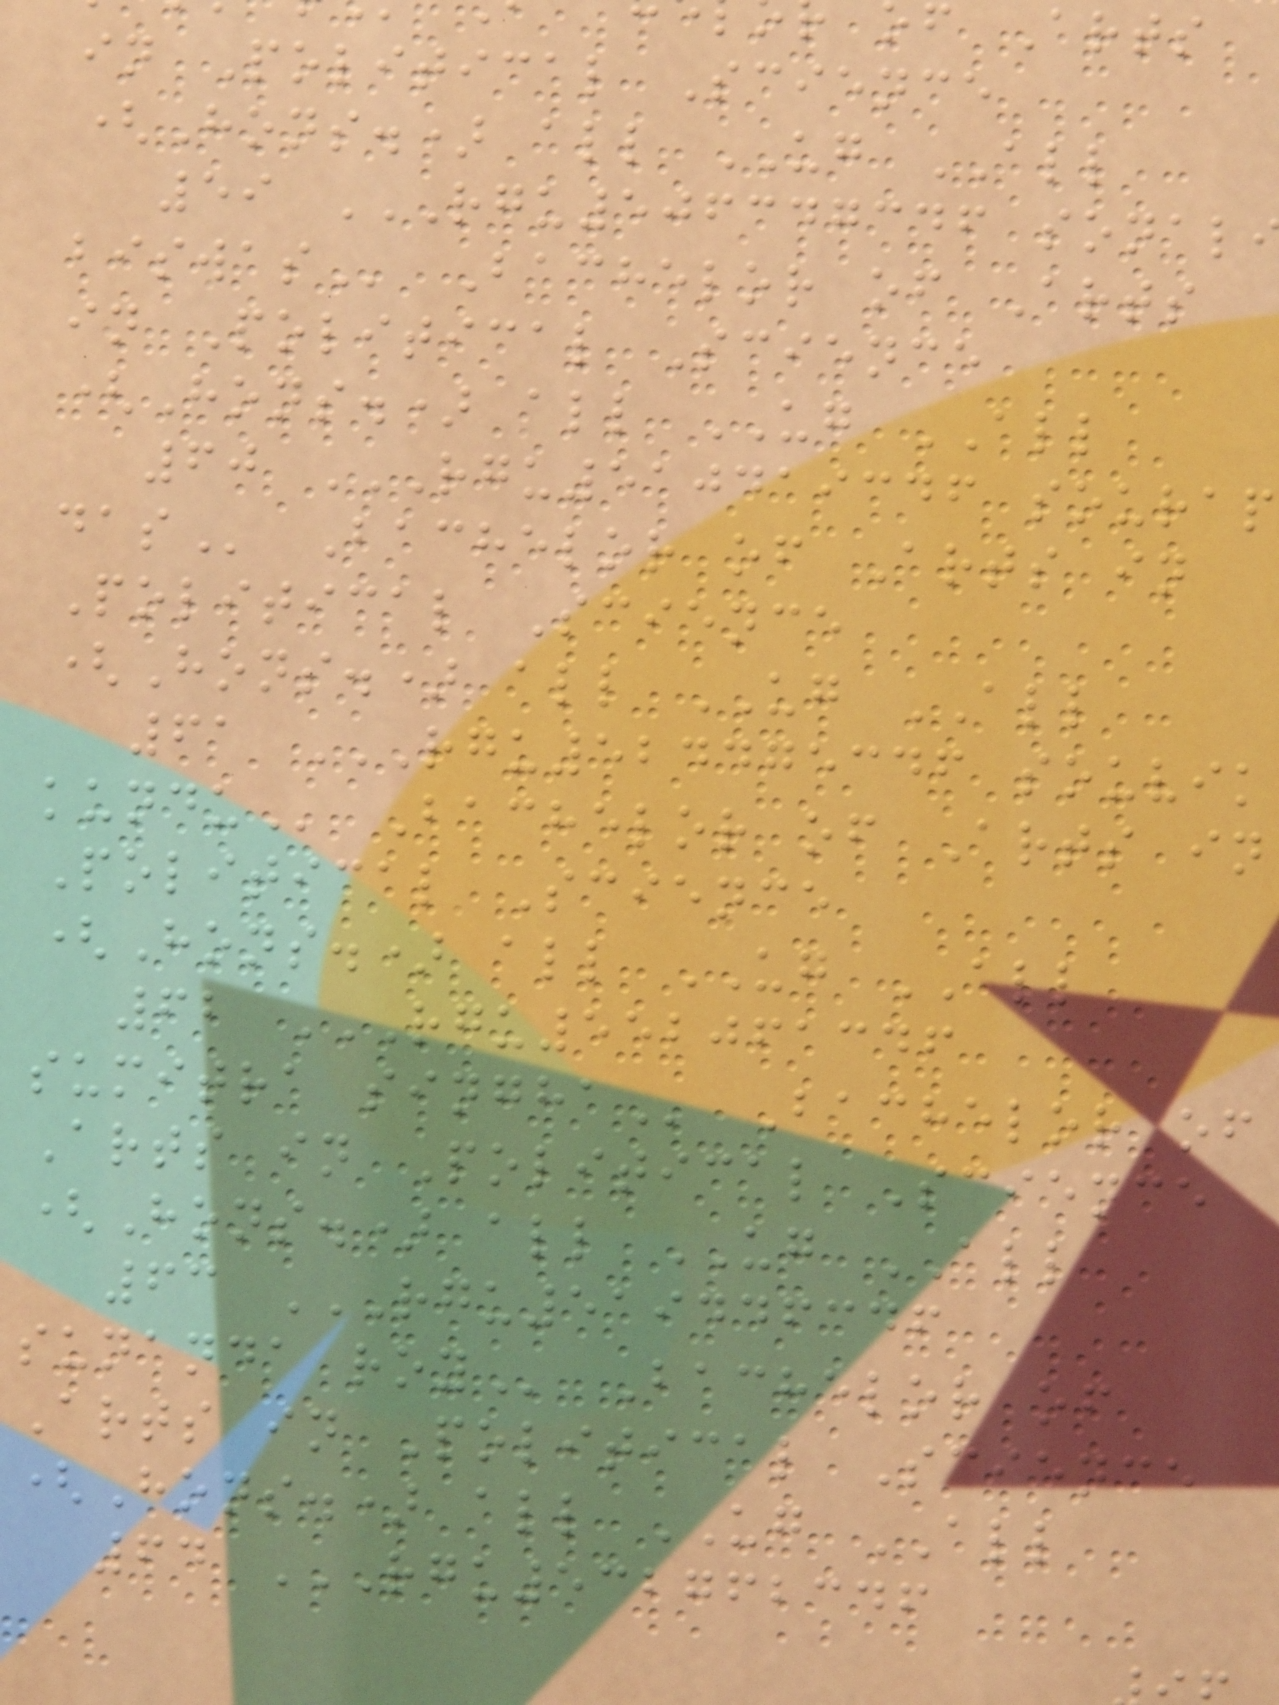f Arts
in Political Science
(Hons.) all UG ALL
Bachelor of Arts
in Political Science
(Hons.) all UG ALL
60 RGU510419346 SOURAP
Bachelor of Arts in
Political Science
(Hons.) all UG ALL
61 RGU524475346 SOUVIK
Bachelor of Arts in
Political Science
(Hons.) all UG ALL
62 RGU552061346
Arts in Political Science
(Hons.) all UG ALL
63 RGU519446346
sunanda
Arts in Political Science
(Hons.) all UG ALL
64 RGU532762346
